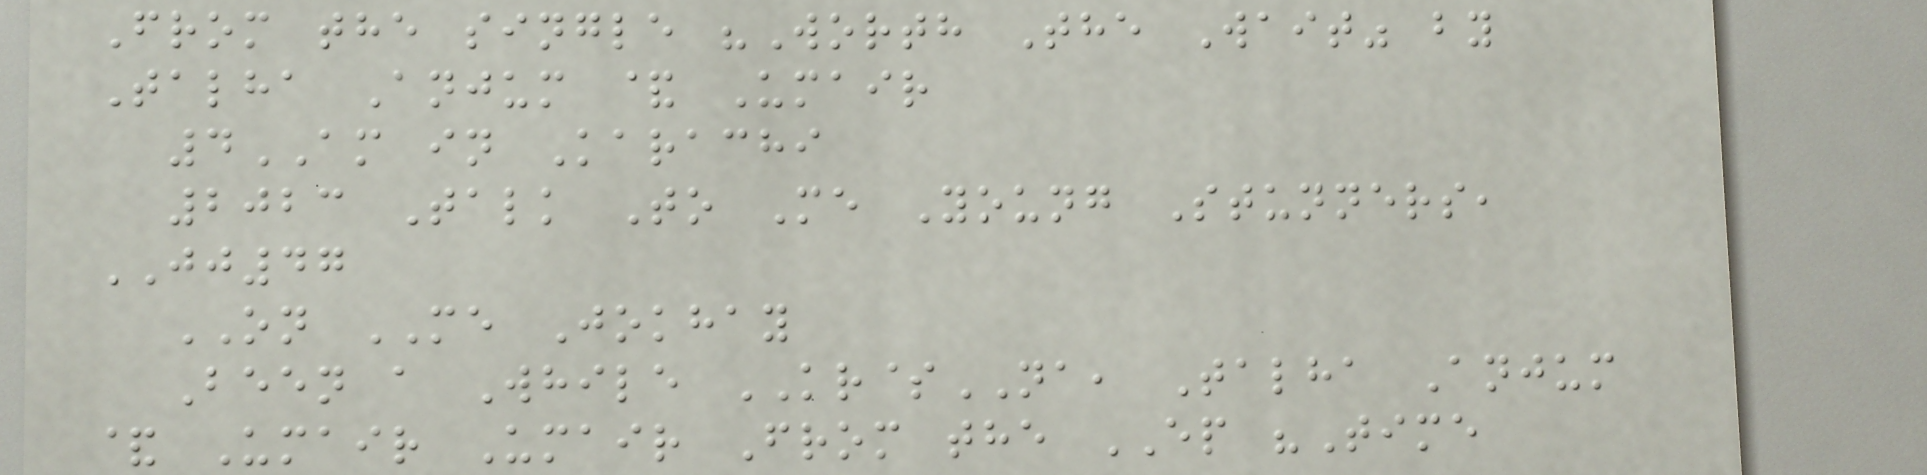From the single "Worth The Wait" by
Talha Anjum & Umair
4AM in Karachi
2023 Talk To Me Young Stunners,
JJ47
ON ME Jokhay
Been a While KR$NA, Talha Anjum
& Umair Umair From the EP "Time
